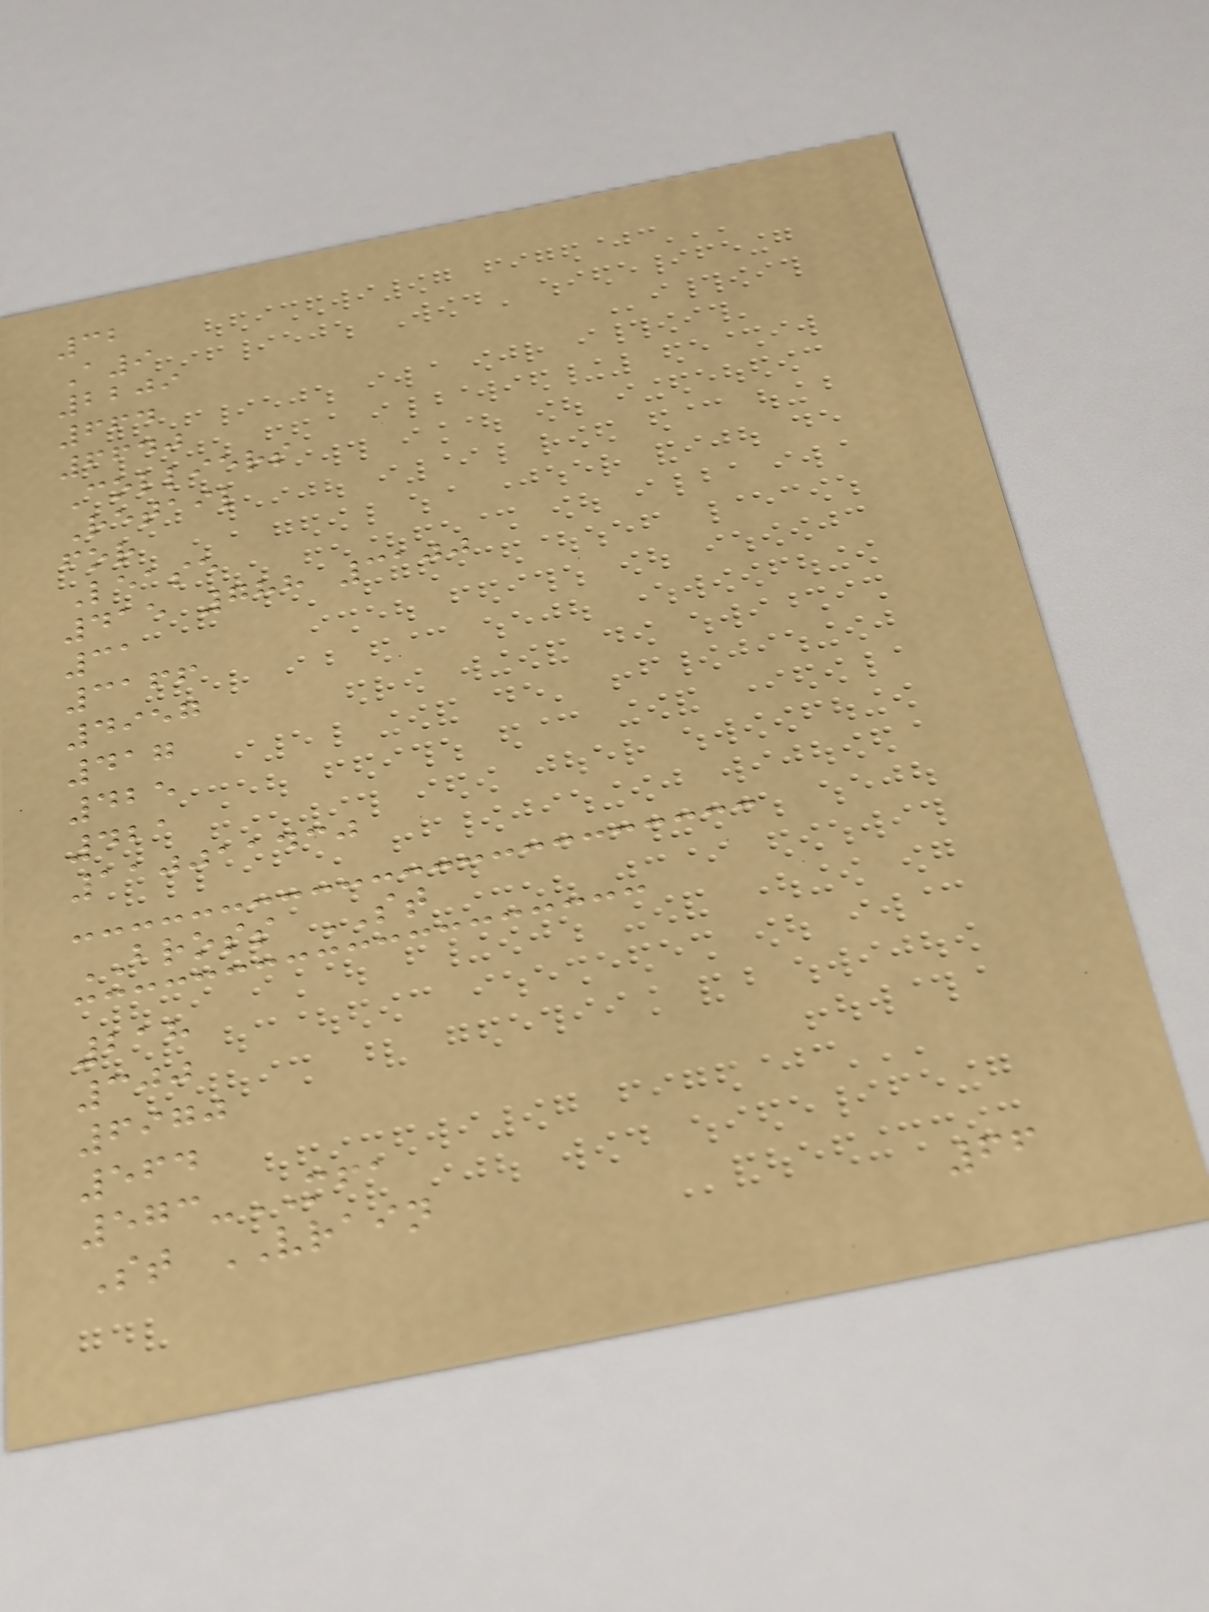32
A9
2209
664
6640
Colliers
Retail
for
Lease
415 788 3100
31
3166
4957
417
425
421
110011430
BROSS ST
218
300
6970
564
573-MFA
St VRAIN
66
